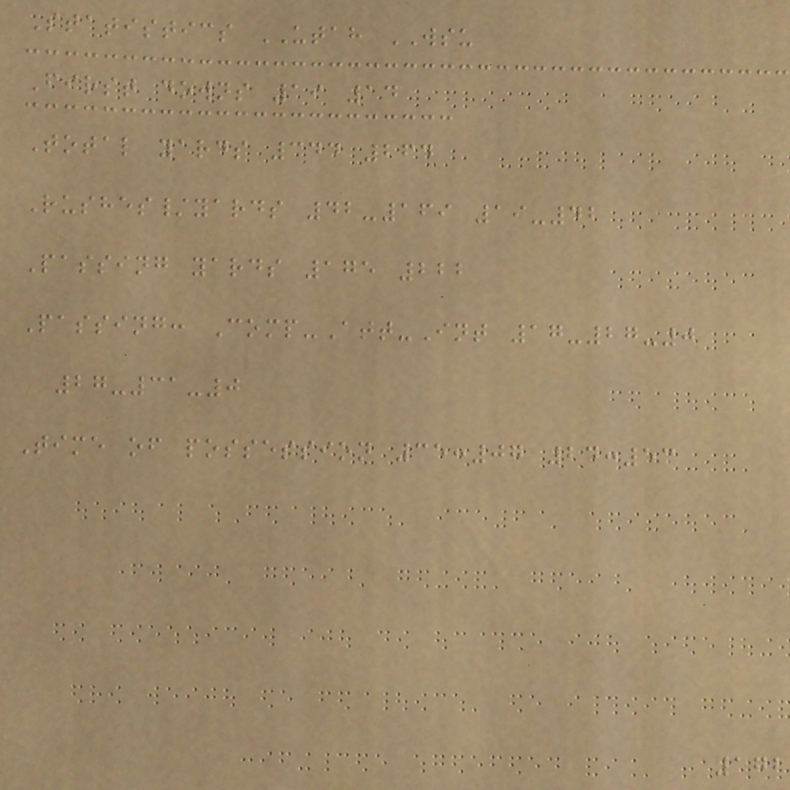Statistics UTAH WSU
First downs 19 14
Total yards 344 264
Rushes/yards 42-169 19-42
Passing yards 175 222
Passing: Comp-Att-Int 17-27-0
27-31-0
Time of possession 35:07 24:53
172
